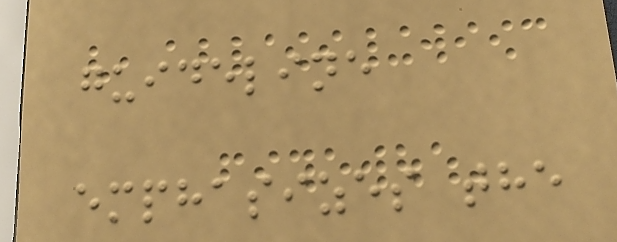guideline
emphasizes the
